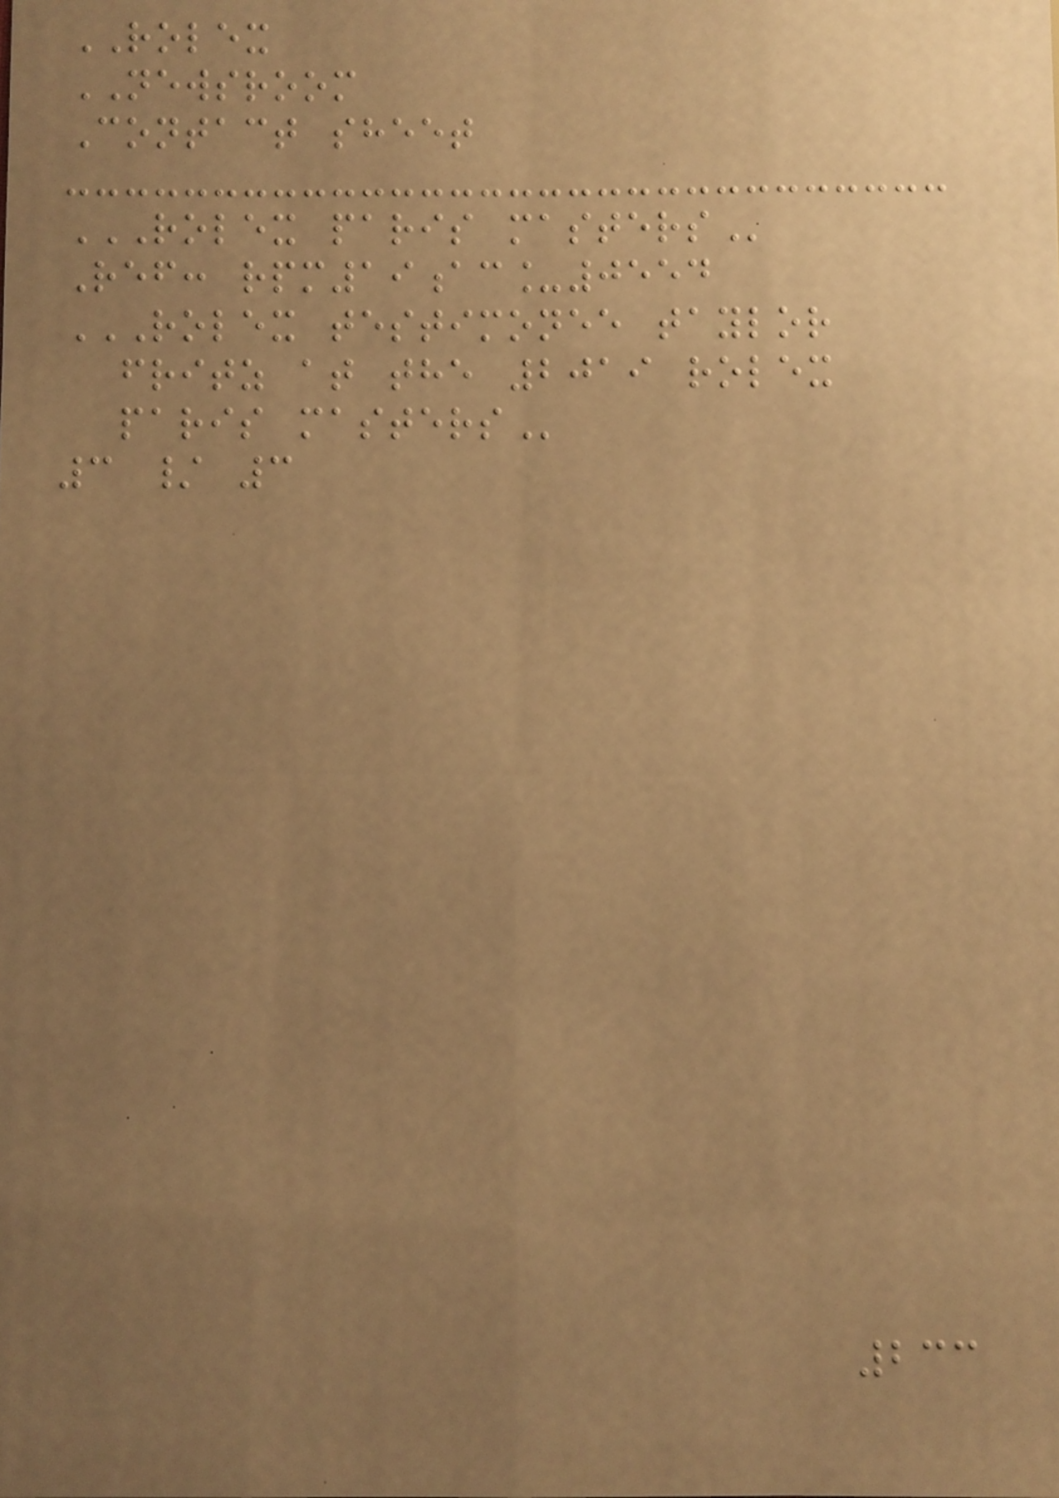ROLEX
NEWSROOM
Contact sheet
ROLEX PARIS MASTERS
Ref: rpm19ac_0554
ROLEX TESTIMONEE TAYLOR
FRITZ AT THE 2019 ROLEX
PARIS MASTERS
3 / 3
233
